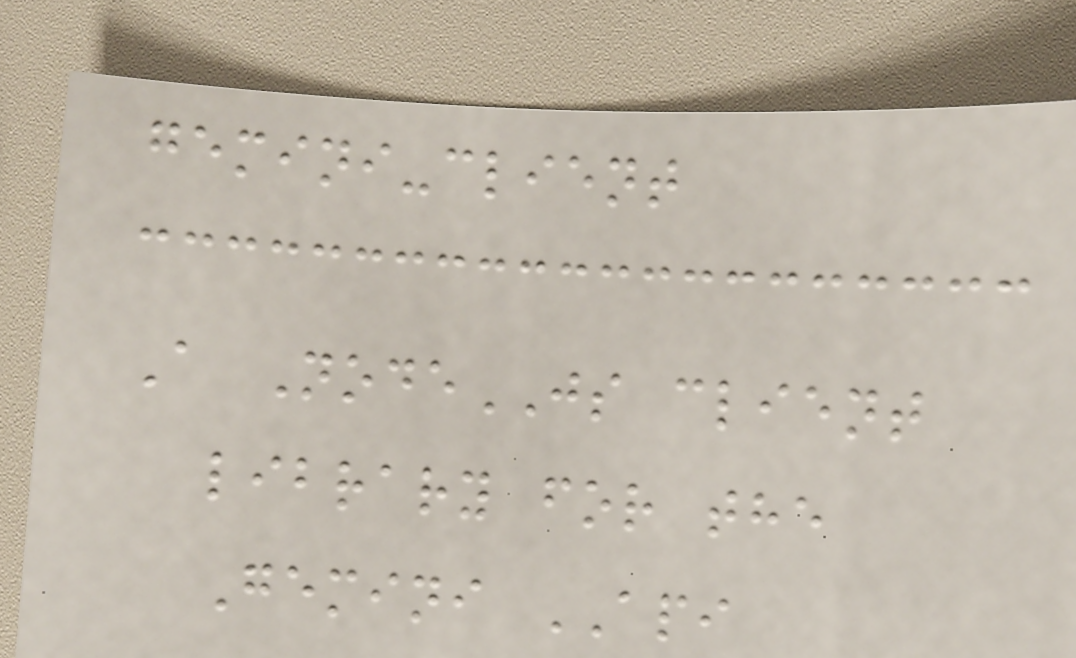gemini-client
A NodeJS client
library for the
Gemini API
